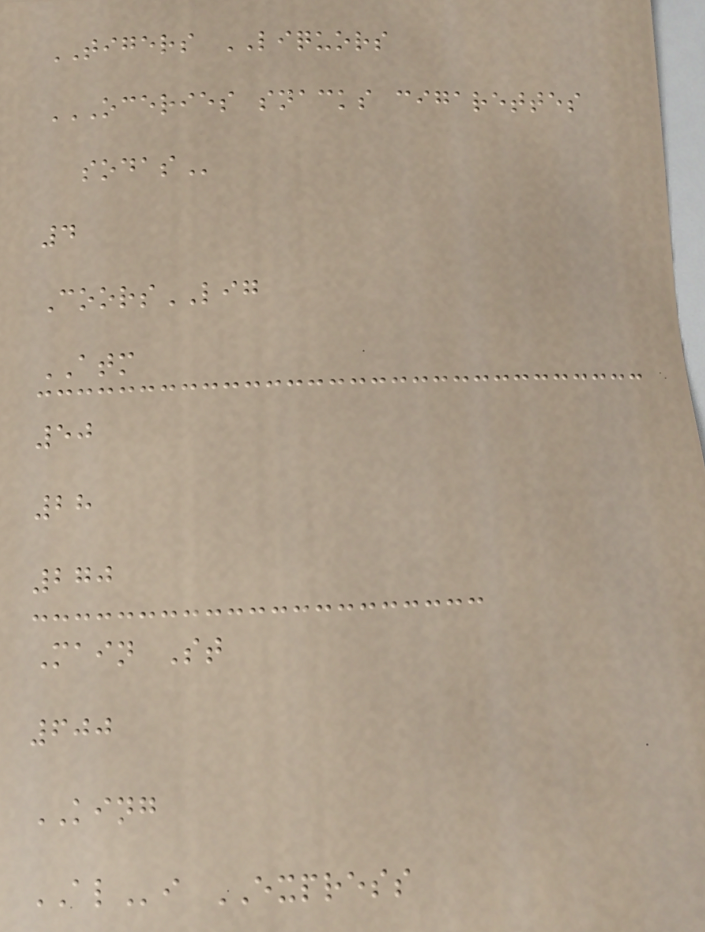TIGERS LIQUORS
OCERIES SNACKS CIGARETTES
SODAS
4
CoorsLIG
ATM
50
28
270
Main St
600
KING
ALi EXPRESS
